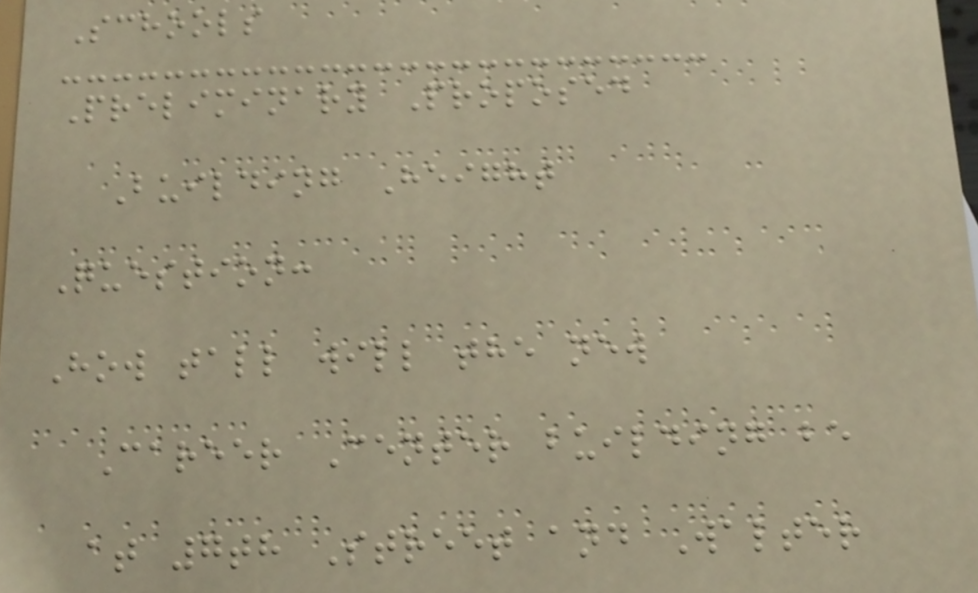Schools
Preliminary Proposed
Building Height
Question:
How tall will the new
Career Center building be
at 7th Street and Walter
